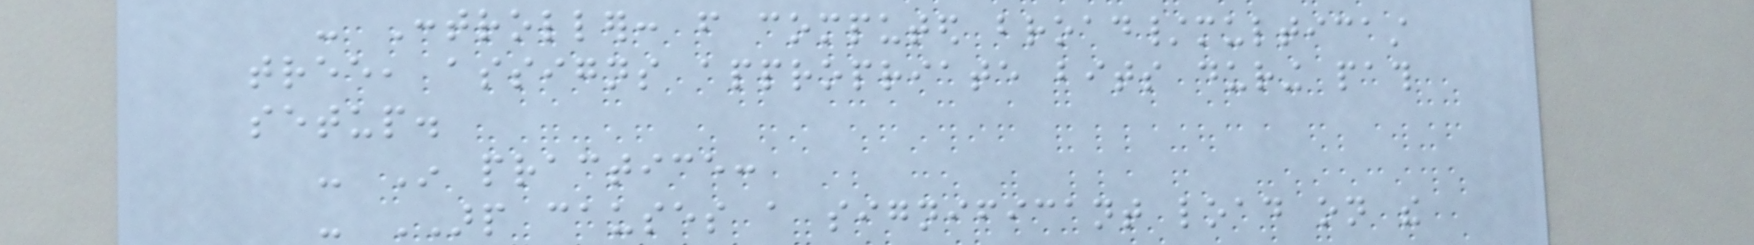- Controller: from computed broad/multicast
tree, assigns appropriate bits during path
setup.
- In practice:
- ARP causes a significant load on the
